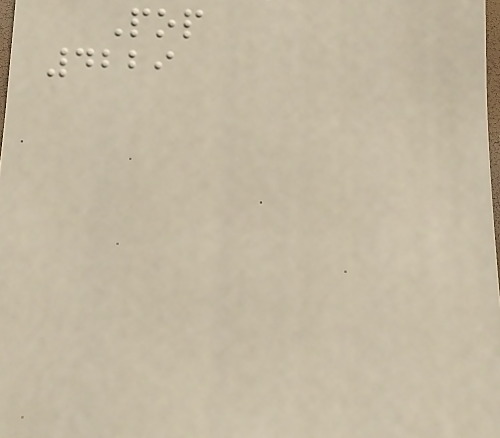Pop
4229
